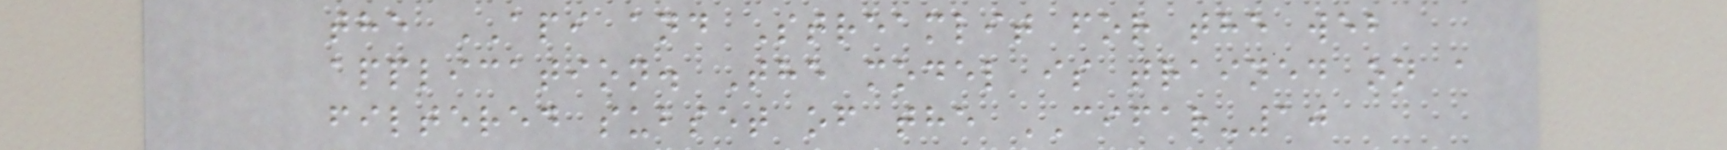the API and Streamlit for the web
application. The model is trained on a
filtered subset of the CIFAR-10
